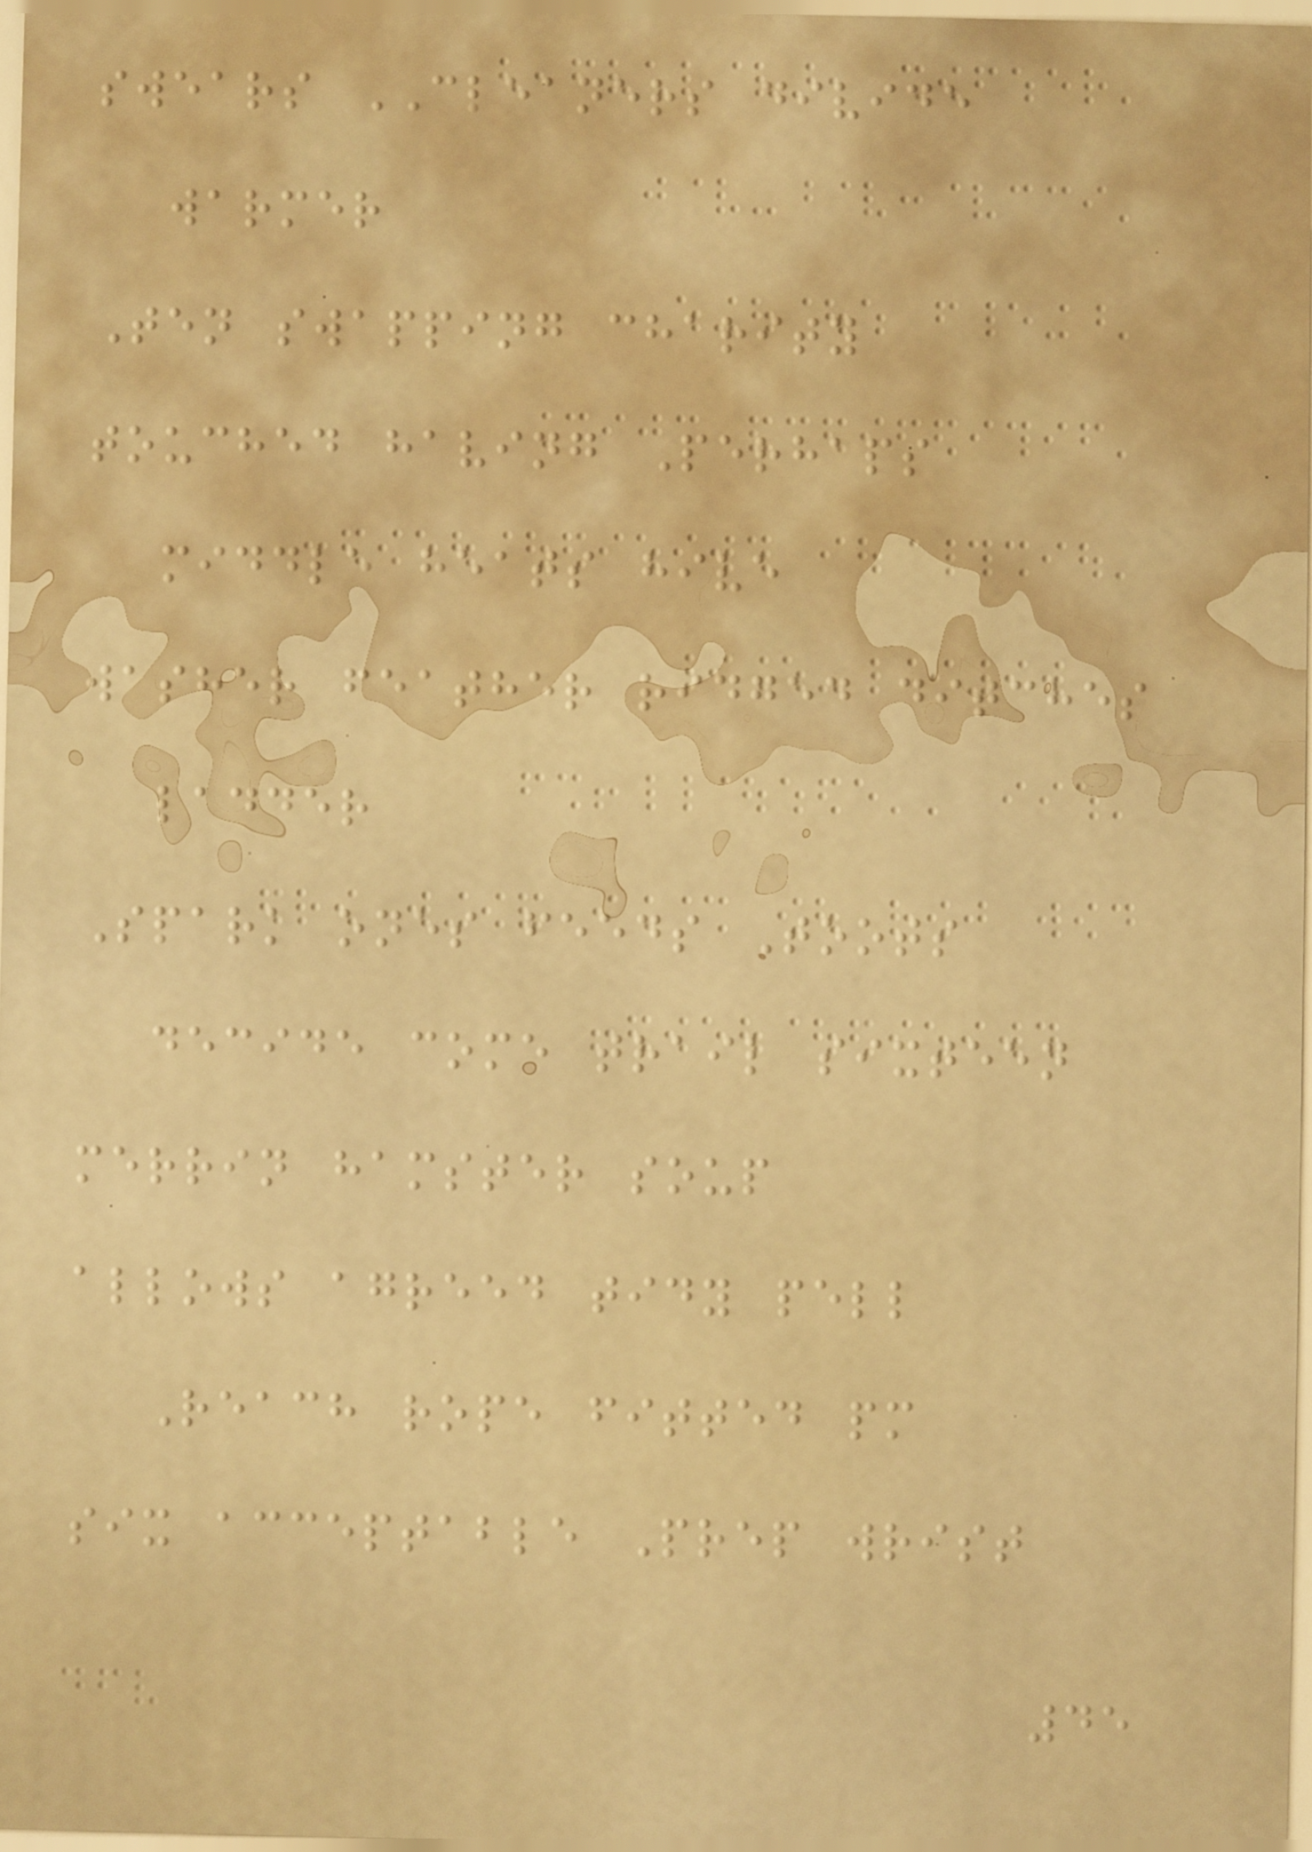swears CLEANERS divide
warmer
Ten swapping charity
touched having Perhaps
middle heats hive
washer feather ridged ditches
ladder
Spark ones feeds Toots
decide come trail sixteen
merrin hamster soup
allows agreed tidy pell
Reach rope fitted pm
six acceptable Prep wrist
45
